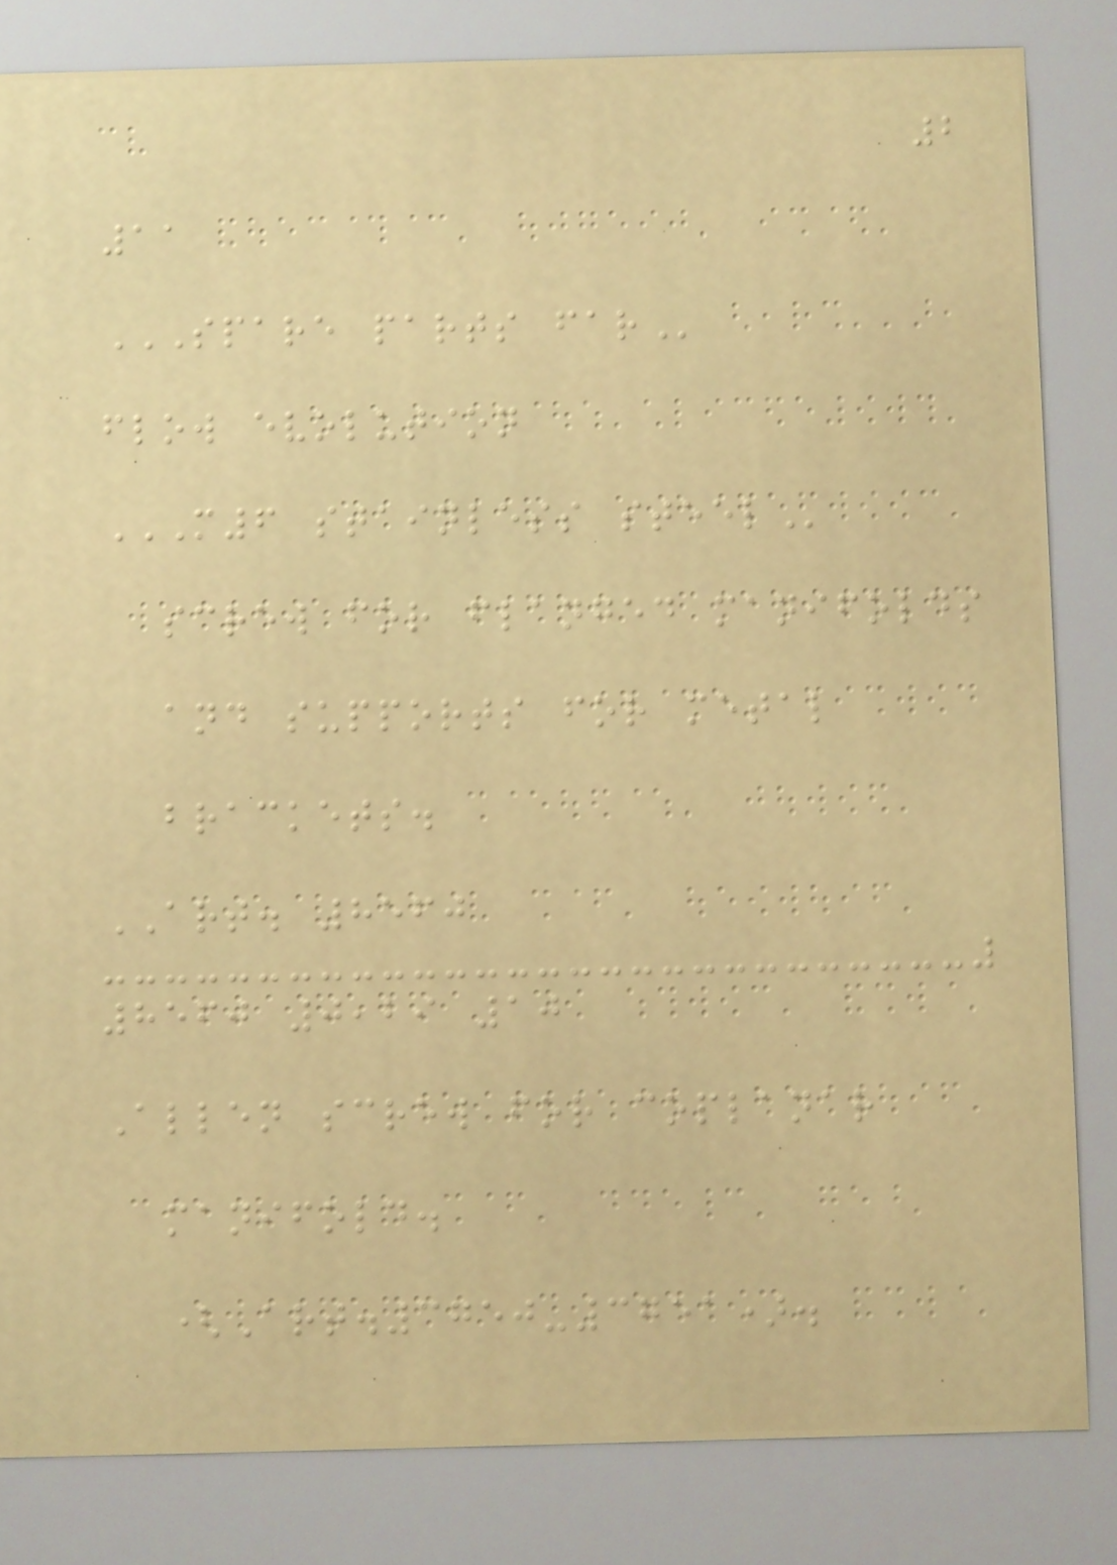2
11
SPARE PARTS FAR
flow evolution
M6 STAINLESS STEEL
screw for flanged manifolds
and supports for metal
brackets.
ART. 8560
8560 0,29 10
Allen screw for coplanar
manifold.
(Art.3750-3751).
